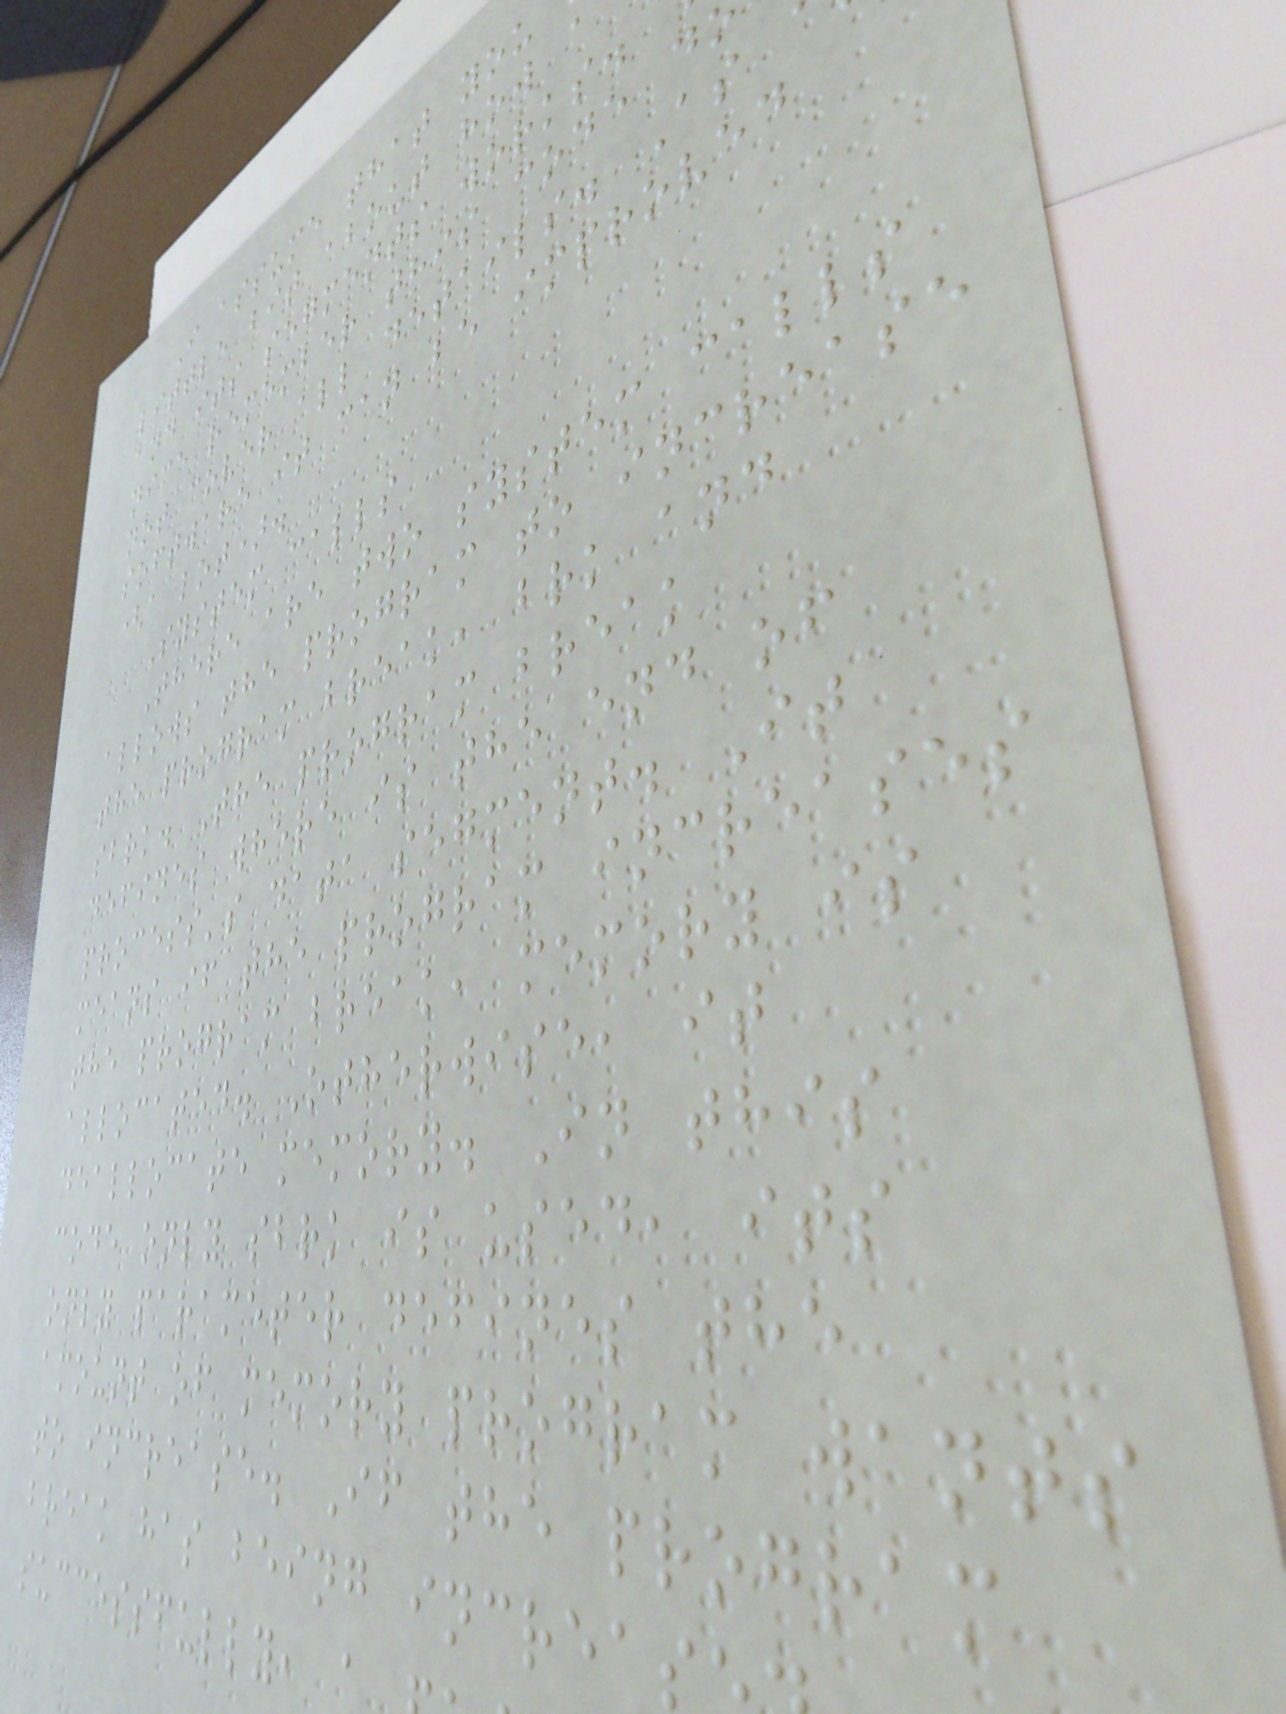I assume that you
little bit about how a
and its segments works.
nice remember this code d
not cover all details. As
software it can be improved
(a lot).
System calls
There are two system calls
allows the program to increase
the program break, brk and
sbrk. The program break
defines where is the end of
process's data segment. It
means if the program increases
the program break, memory is
allocated. Otherwise, it
deallocate memory. In this
code only sbrk is used, its
only parameter defines the
amount of memory program wants
to increase. If the program
break has being increa
successfully,
